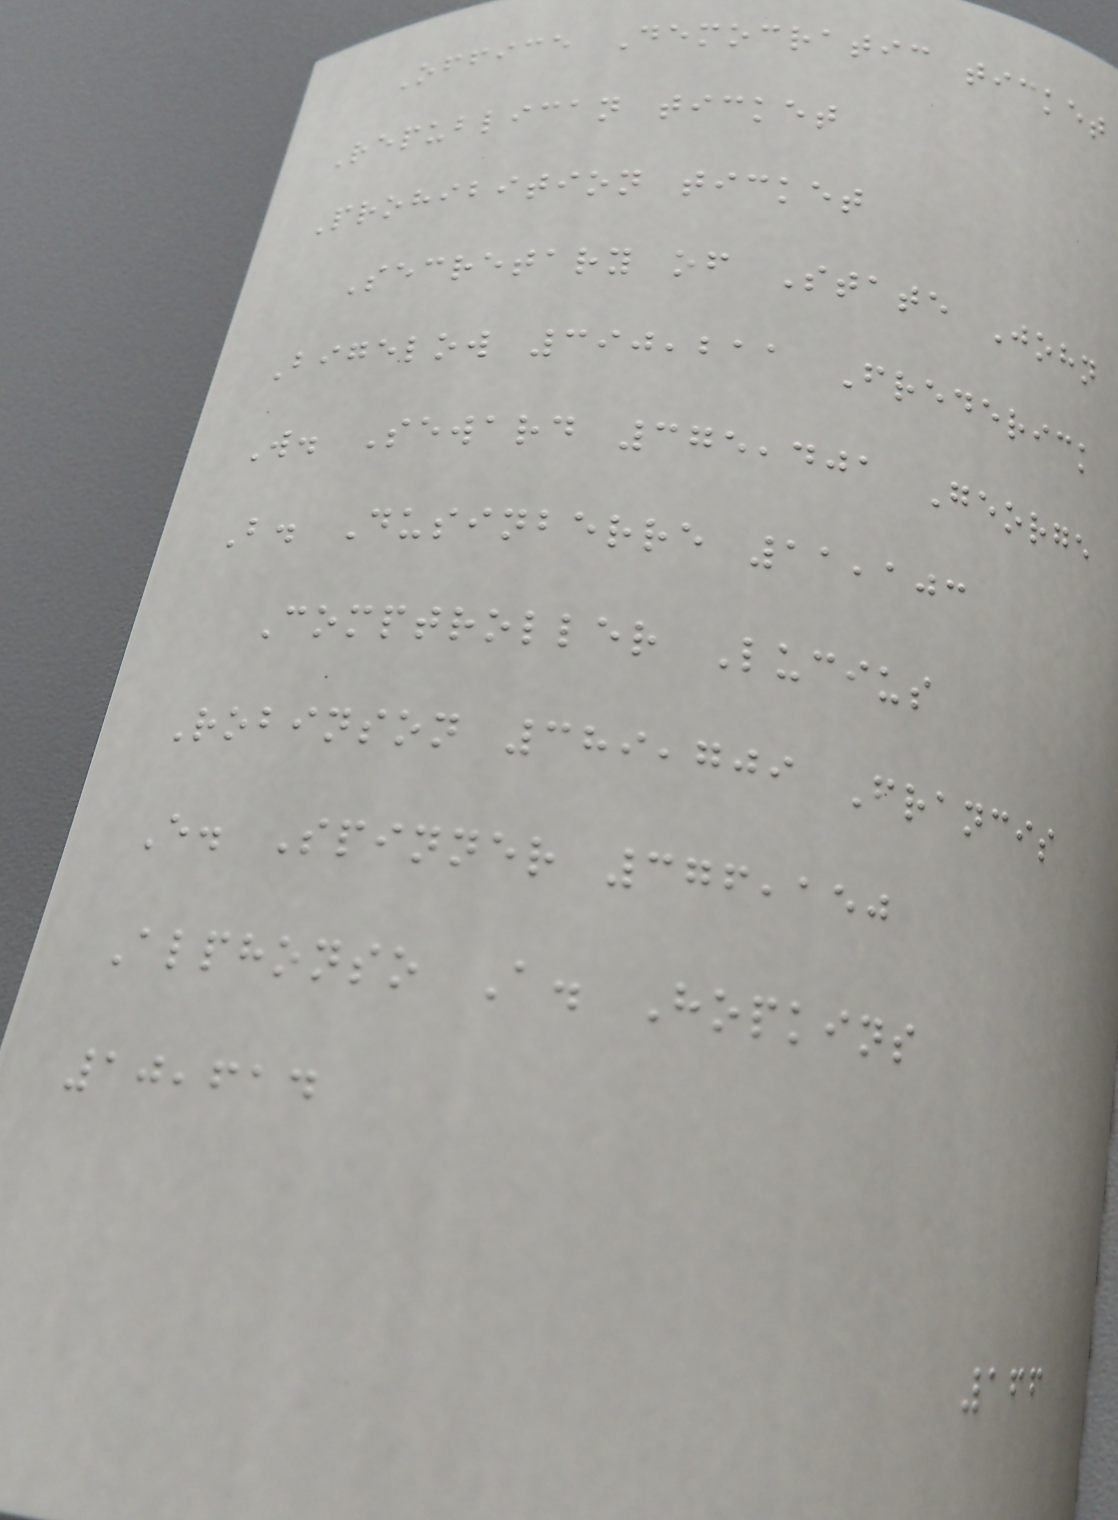Office Democratic ticket
Republican ticket
Prohibition ticket
Secretary of State John
Bigelow 390,211 Frederick
W. Seward 375,401 George
B. Dusinberre 11,103
Comptroller Lucius
Robinson 389,709 Francis
E. Spinner 376,150
Alphonso A. Hopkins
10,614
166
